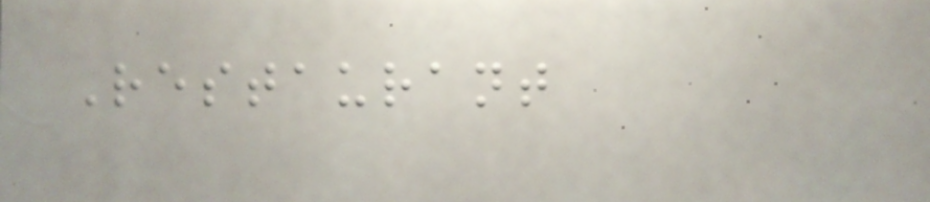Restaurant
